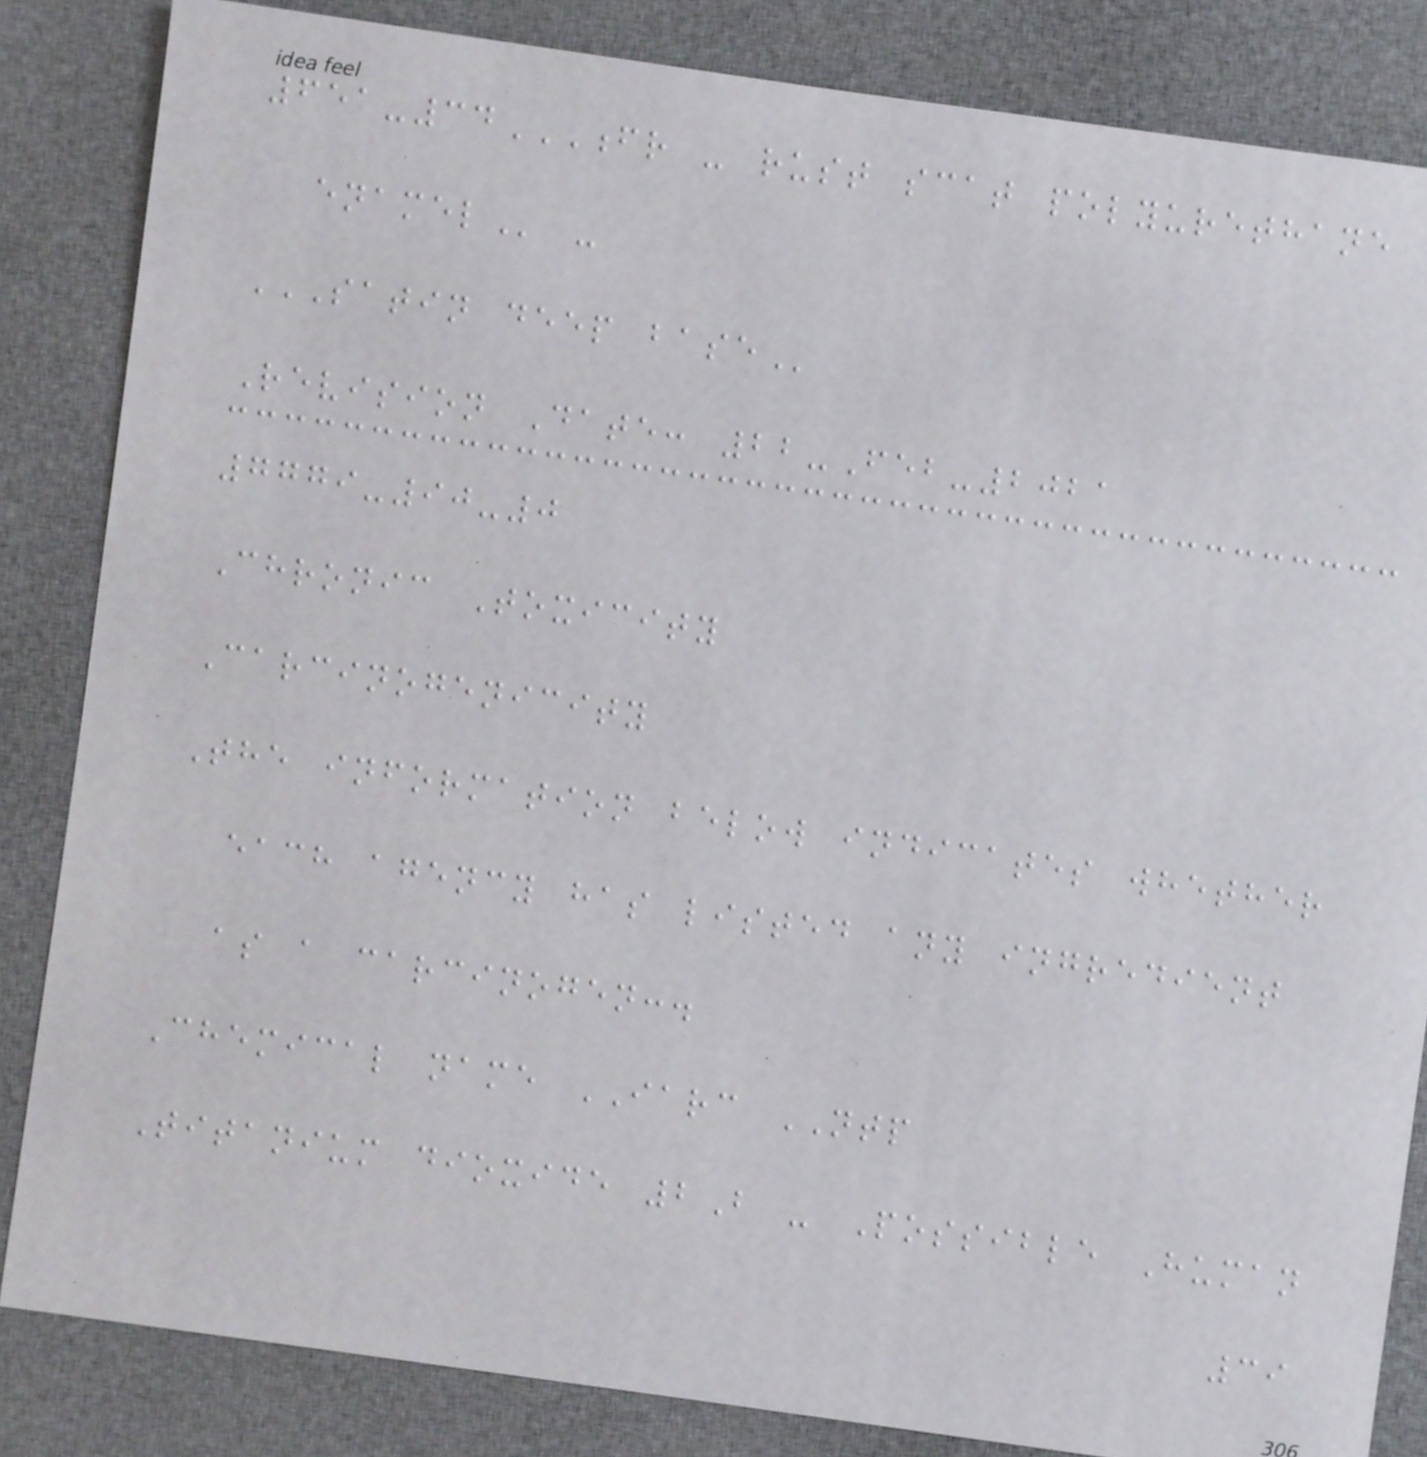651-34FR - RUST SCAT POLYURETHANE
ENAMEL -
SATIN DEEP BASE
Revision Date: 22-Feb-2021
7779-90-0
Chronic Toxicity
Carcinogenicity
The information below indicates whether
each agency has listed any ingredient
as a carcinogen:.
Chemical name IARC NTP
Titanium dioxide 2B - Possible Human
39
